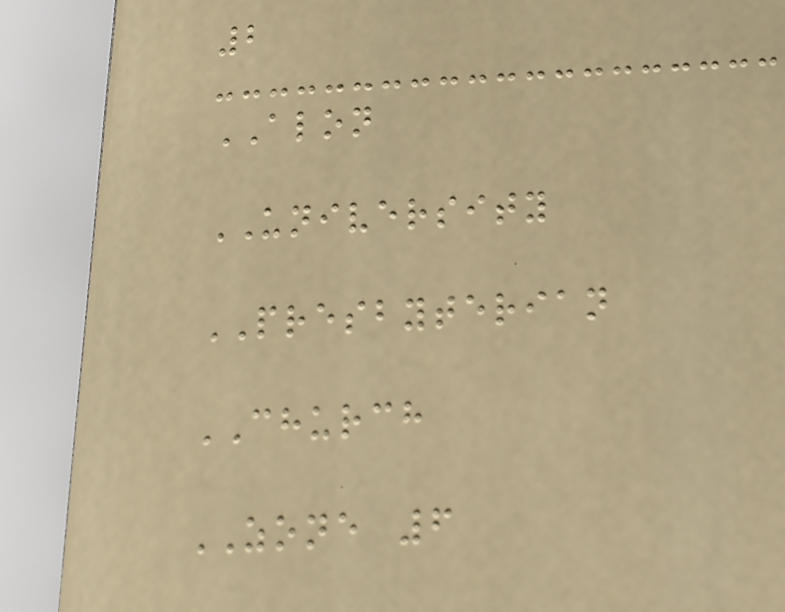2
ALON
UNIVERSITY
PRESBYTERIAN
CHURCH
ZONE 6
